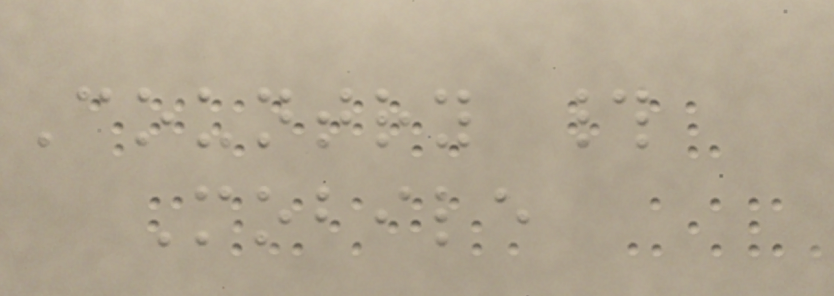Country #
Mobile
